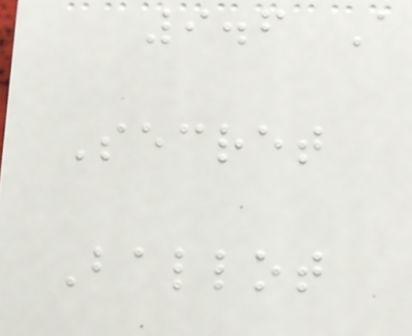9.6 A
Secret
Ballot
